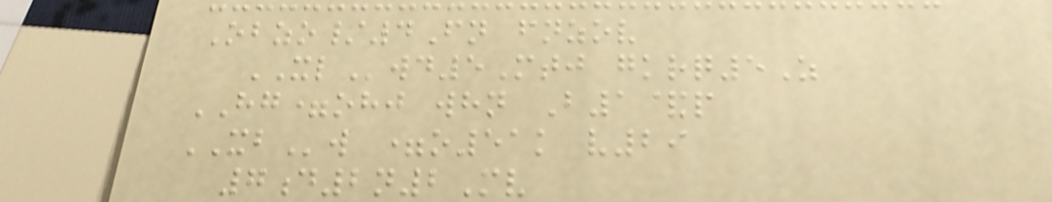Obzo/4Fn fnzov
XLwd5Mtj gkrq5Z
HG=ohj whn B1&p
XBw =o51k v29
7d2n2Mv
